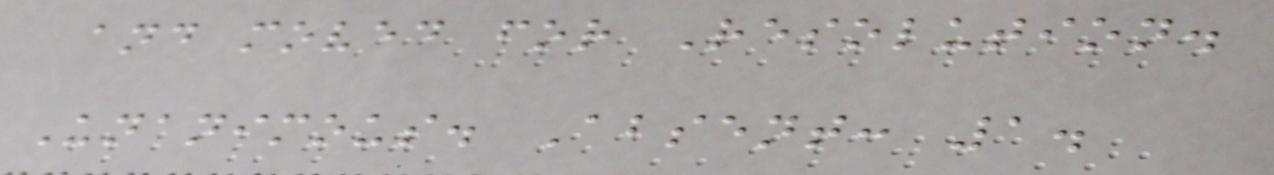and moved for Resolution.
Unanimous. Absent: 1.
